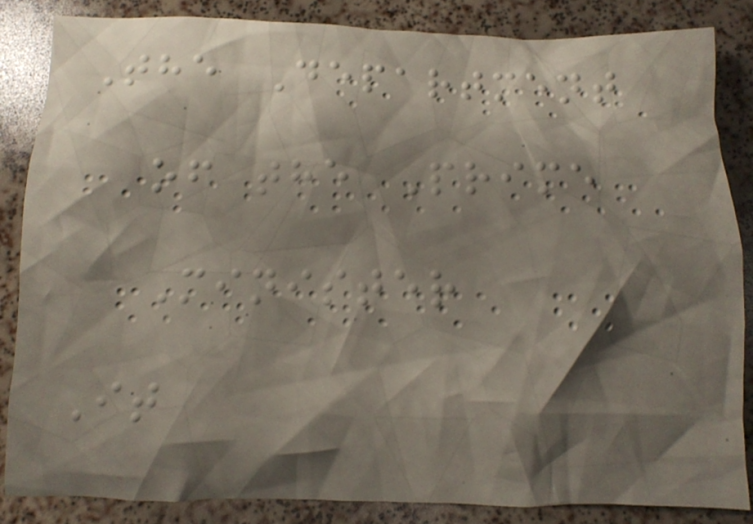The Department
of the Prime
Minister
It
